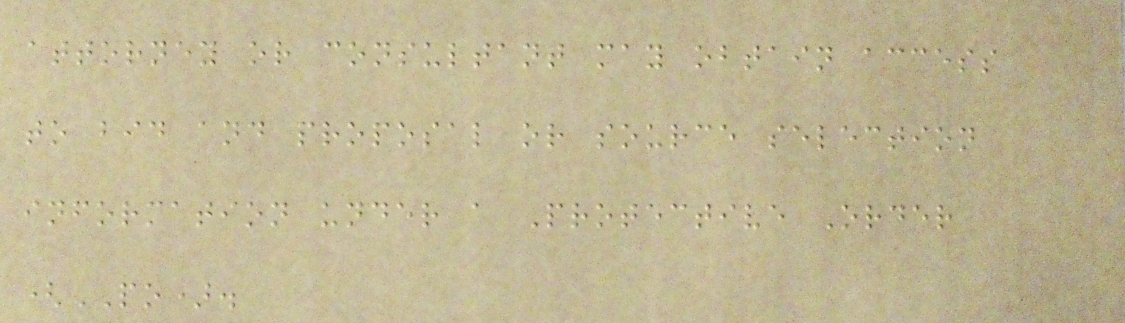attorney or consultant may obtain access
to bid and proposal or source selection
information under a Protective Order
(PO).
